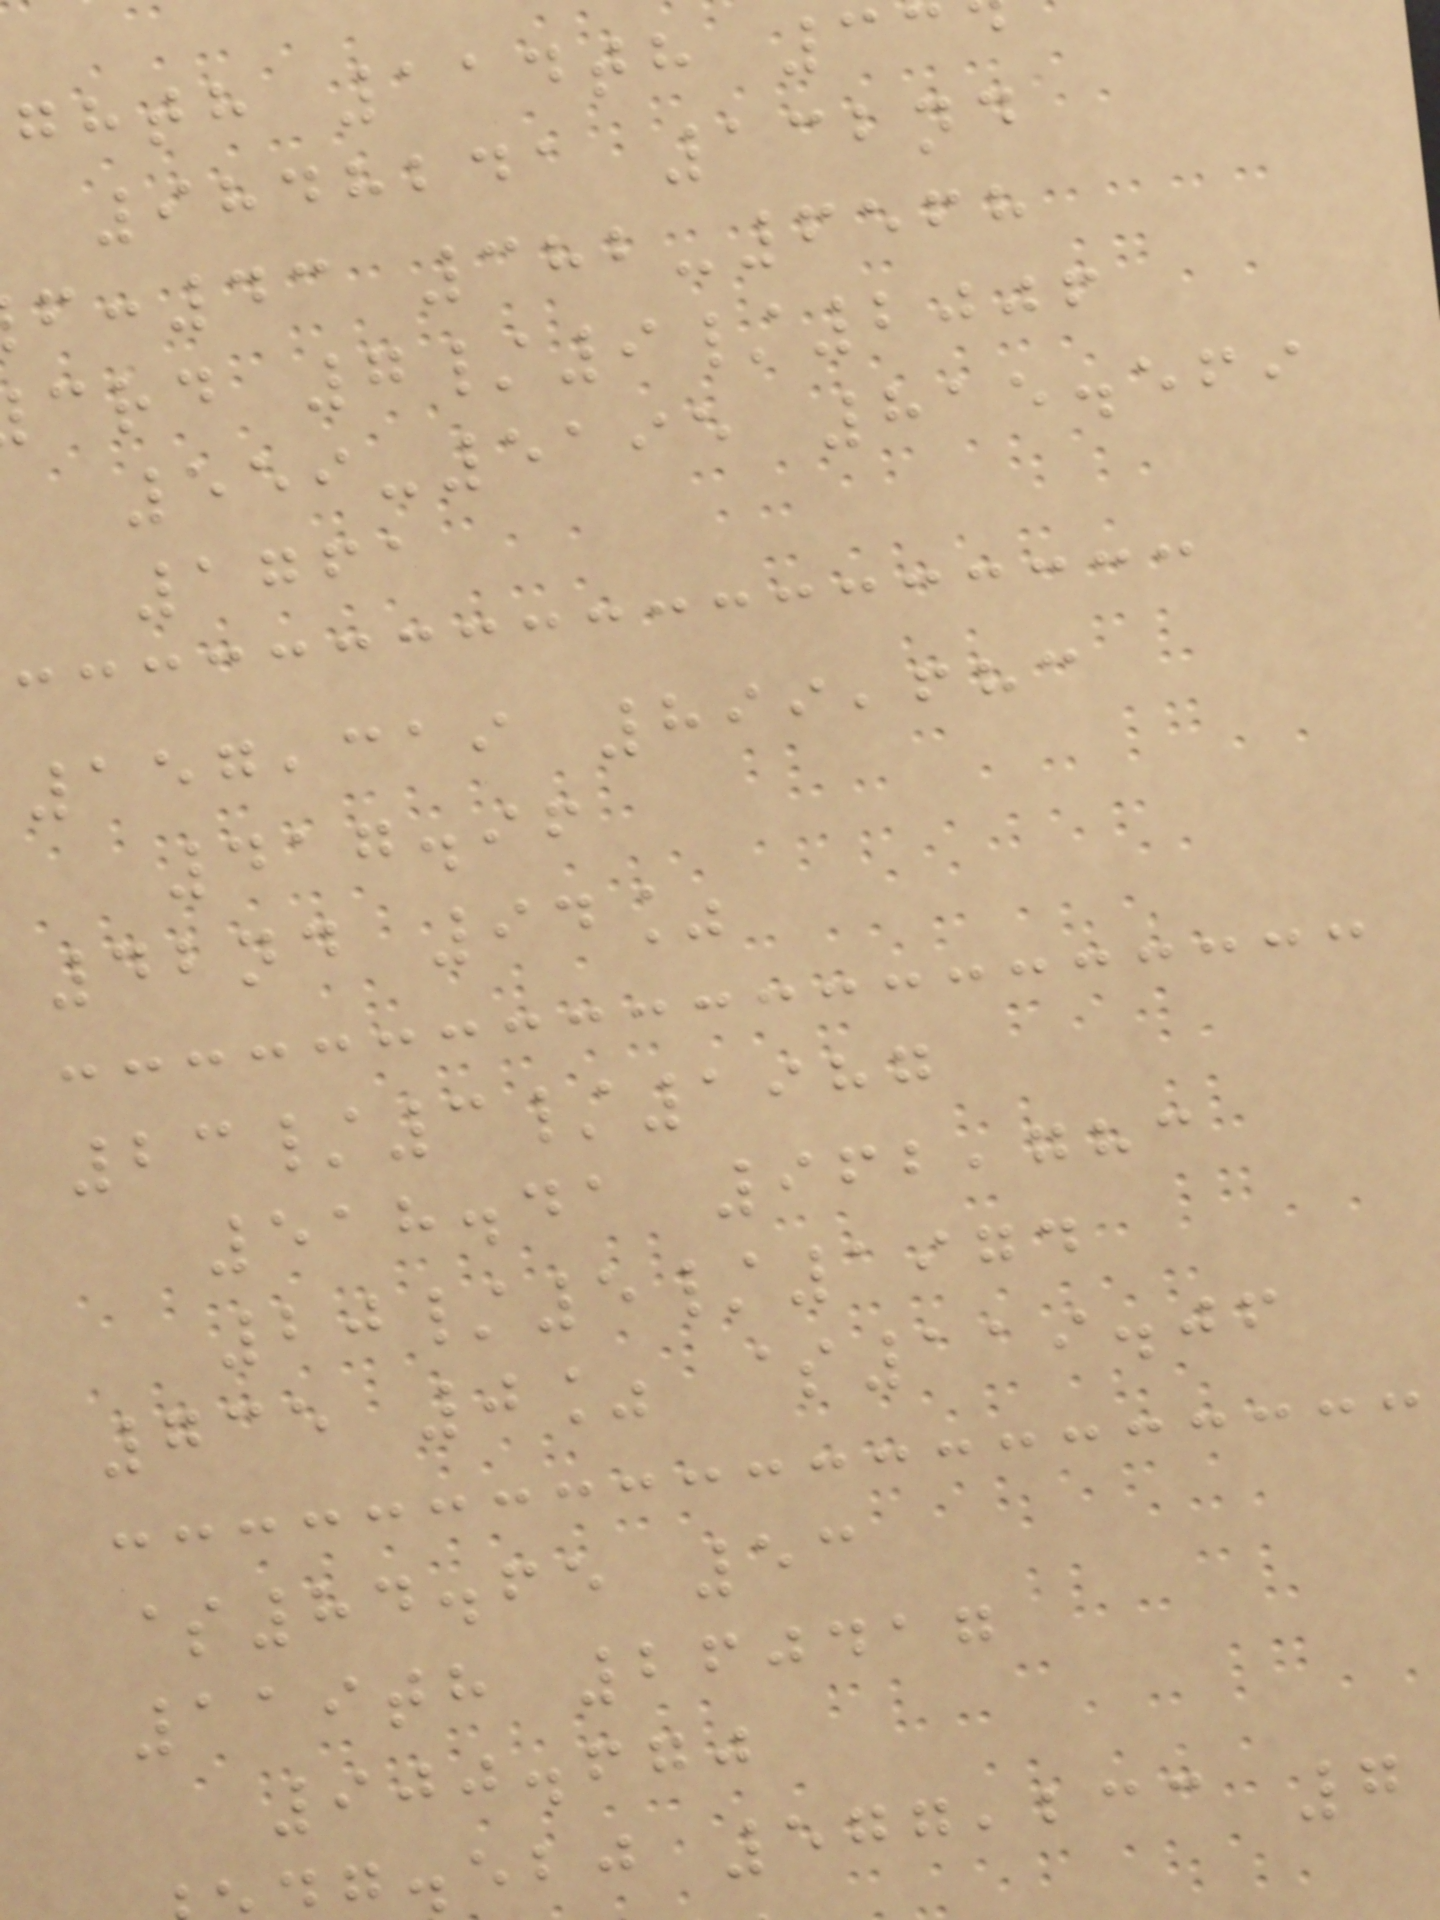ghth 114th 33
9848241 132nd
:43 382-6568
crd 7/9/2006
559-5195 815.569
1761
157,319 899,683
417.96
42nd 94%
23/3/1987
518.41 962,783
20/5/1974
735 0% $119.06
$84.65 53
119th 260417
900.670
.ebj 577,233 7
